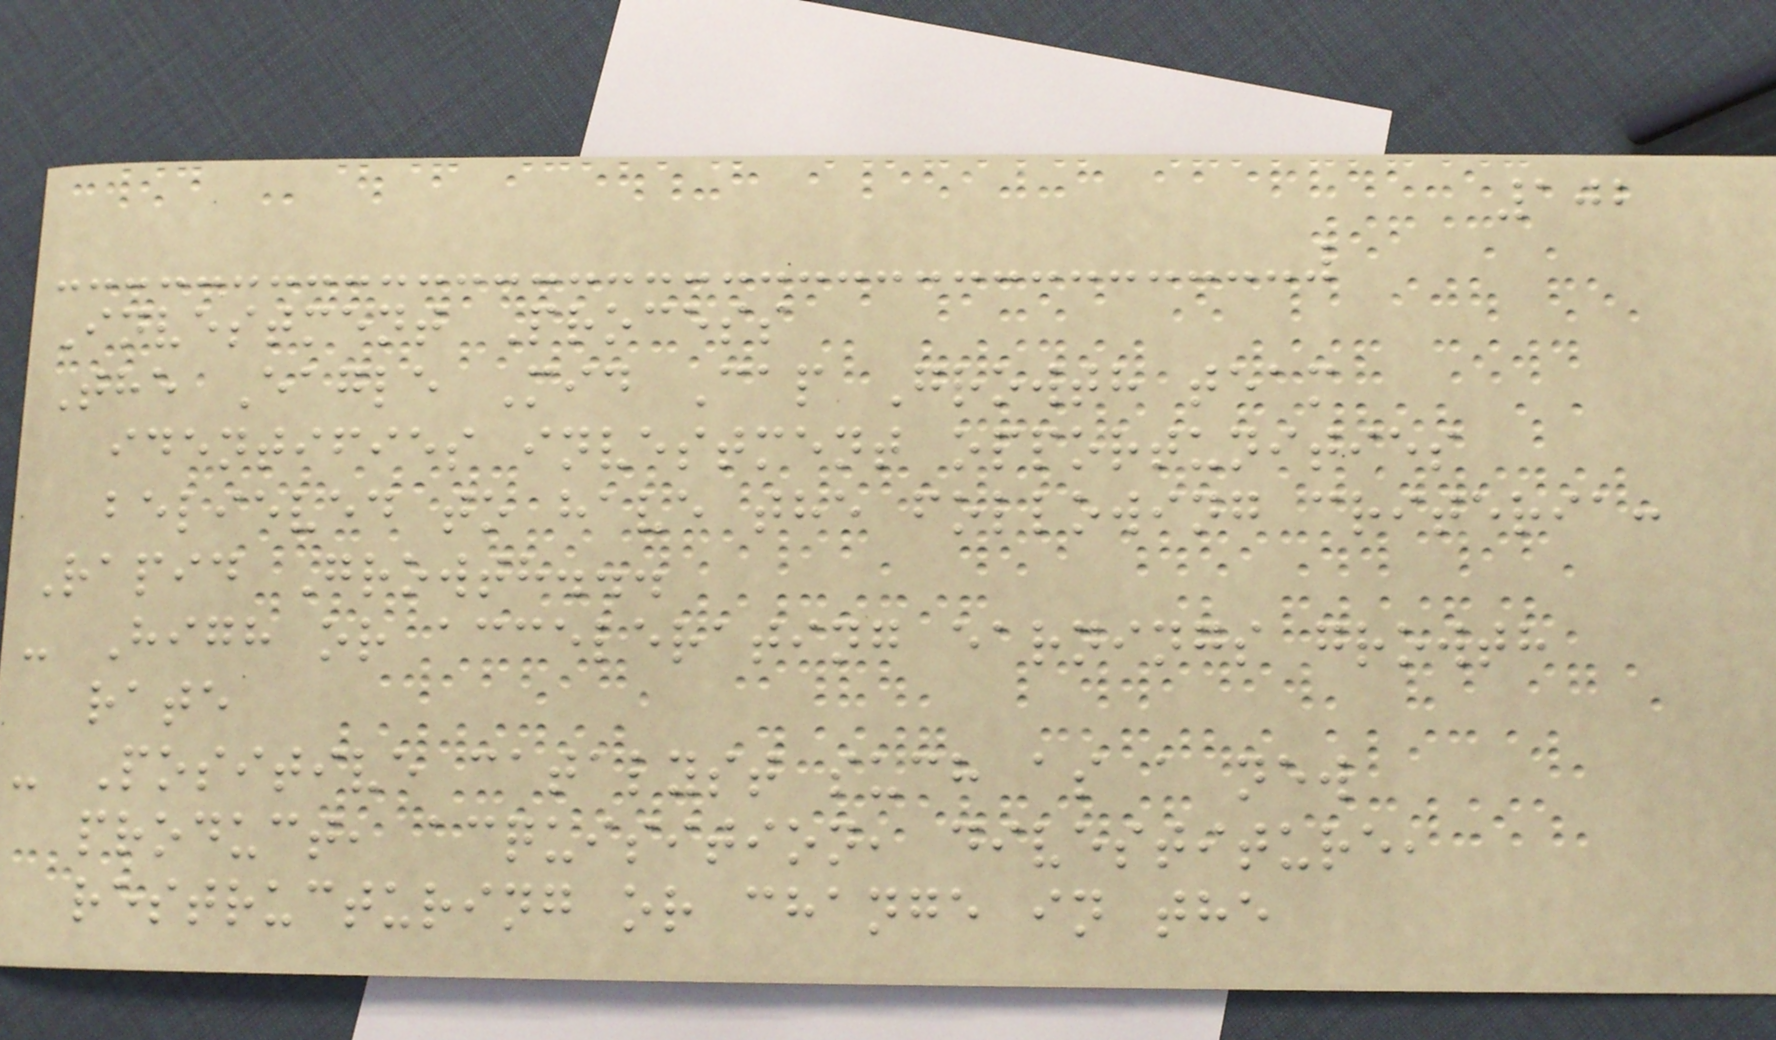102
Investment Process
The Eagle Mid Cap Growth team
identifies investment opportunities
believed to have the following criteria:
Rapid Growth...
- High or accelerating earnings growth
rate
- Positive catalyst such as a new
product, acquisition, divestiture,
restructuring or change in the
